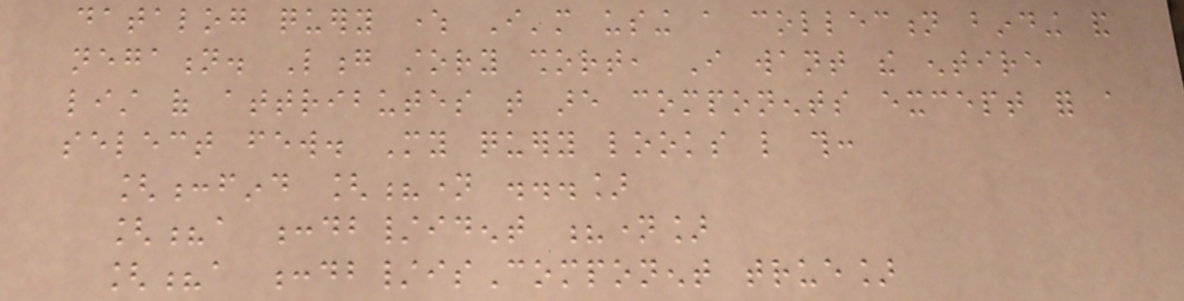datalog query where I'm using a collection binding and
negation. Long story short, I want the entire
list of attributes that are components except for a
select few. My query looks like this:
[:find [?name ...]
[?a :db/ident ?name]
[?a :db/isComponent true]
